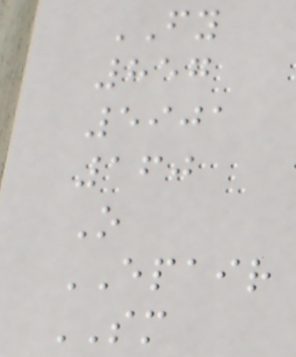FY
857
5901
160
O
EPAIR
SM
